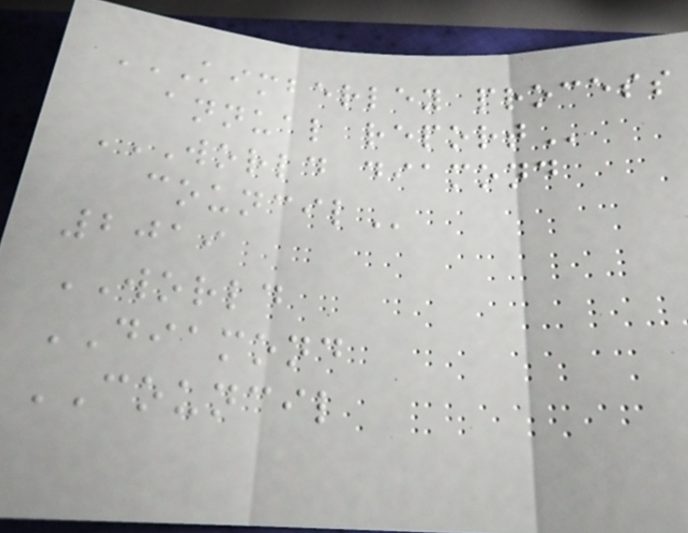KIMBERLEY PROCESS
ANNUAL REPORT
WORLD DIAMOND
COUNCIL
2019
WORLD
DIAMOND
COUNCIL
